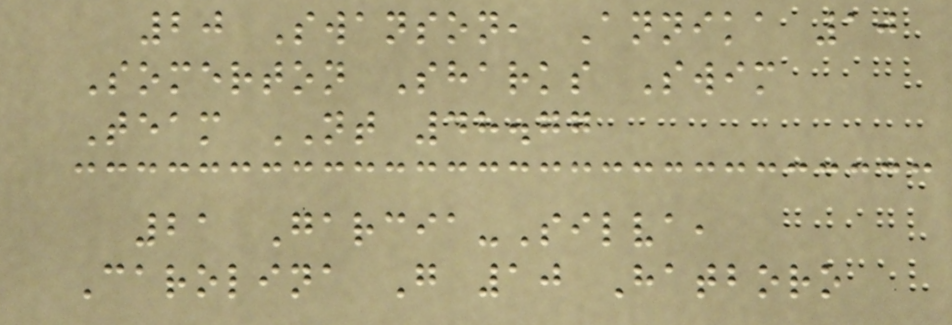20 Swanson, Annika 10
Somerton Sharks Swim
Team NT 48.77
21 Garcia-Silva,
Carolina G 10 Hatboro
